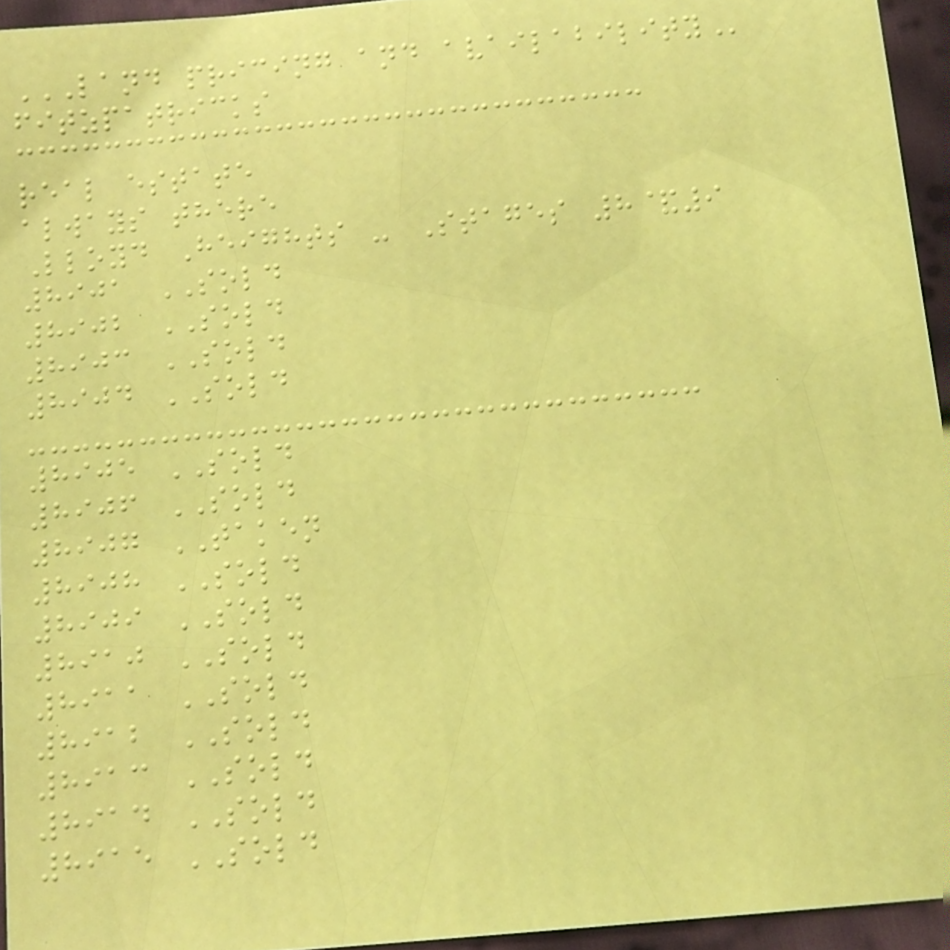LAND PRICING AND AVAILABILITY
fitzpatricks
real estate
always there
Lloyd Heights - Stages 8&9
8901 SOLD
8902 SOLD
8903 SOLD
8904 SOLD
8905 SOLD
8906 SOLD
8907 TAKEN
8908 SOLD
8909 SOLD
8910 SOLD
8911 SOLD
8912 SOLD
8913 SOLD
8914 SOLD
8915 SOLD
